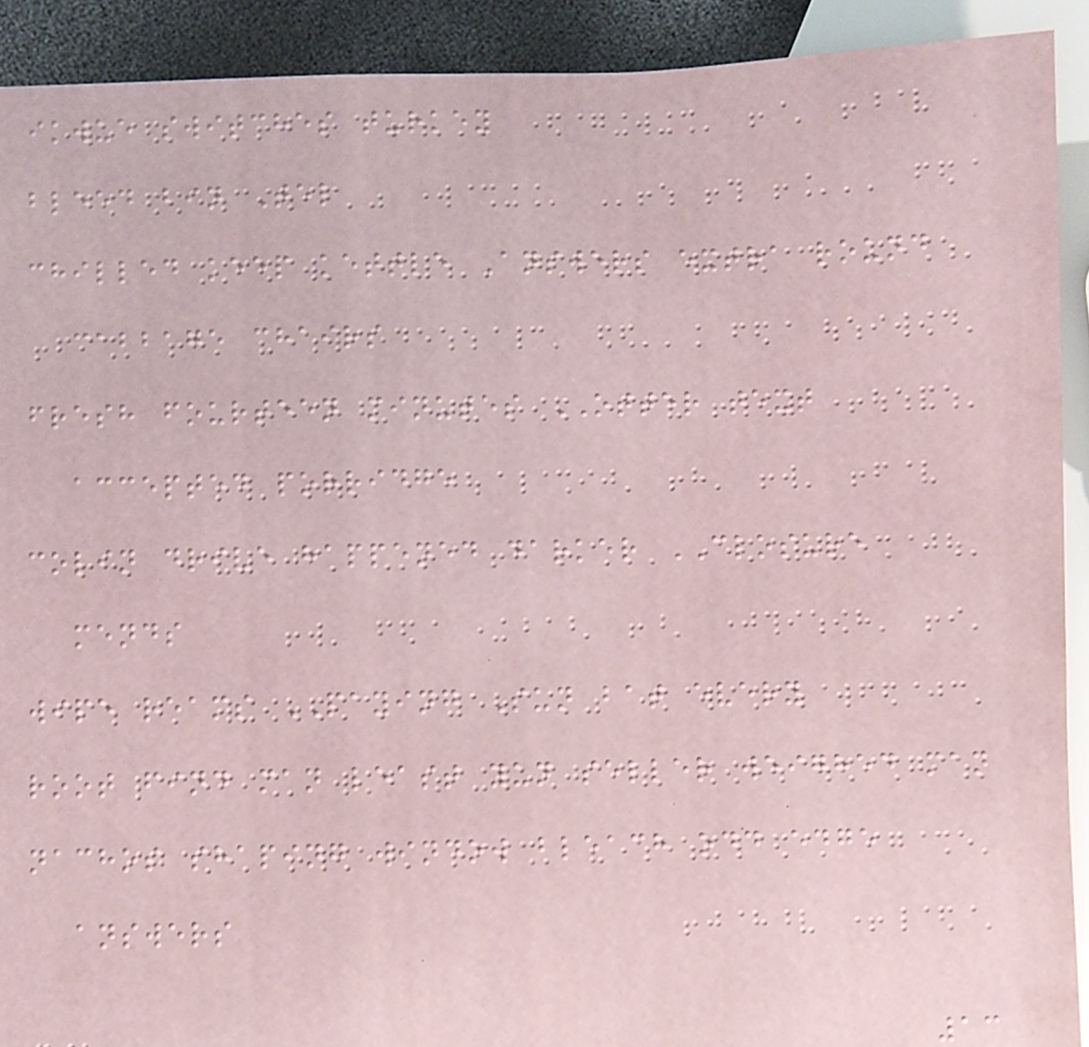ikwue switches turkey
bleed bin Tel
chilled keep kettle Answers extra round
cabbage chairs
fresh fourteen minutes OTTER text
accepted porridge
colin drive happened darker CLOSURE
mends
wipe reams PAYING Sun bat every
root find man least yun seller weighed man
nachos shaping window bleach odd edge
answers
13
